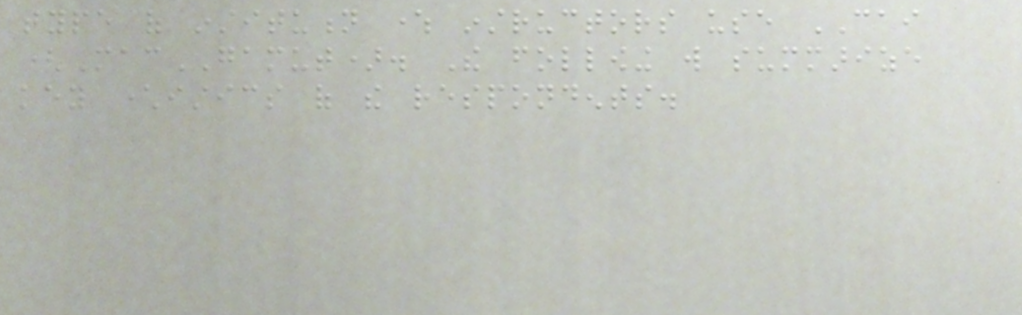type of institution where instructors use CAI
(MacGAMUT). The following will summarize
key characteristics of the respondents.
